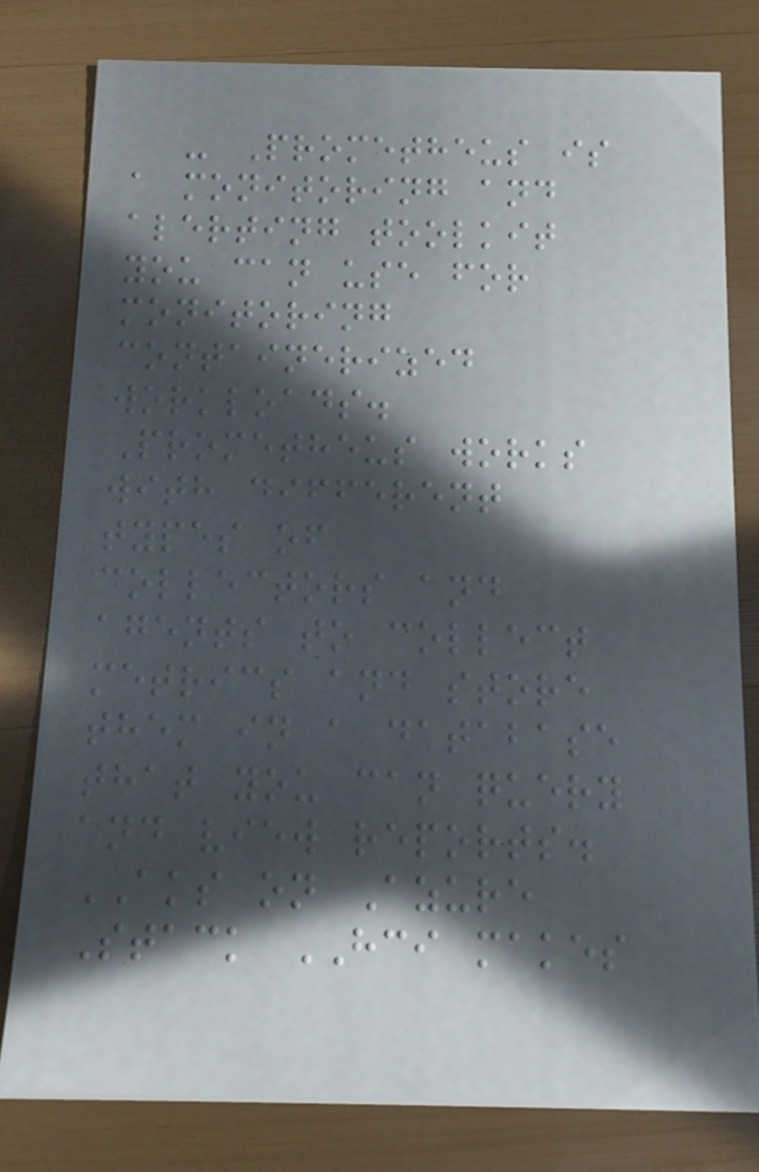- Prometheus is
a monitoring and
alerting toolkit
you can use for
monitoring
containerized
workloads.
Prometheus works
with different
types of
collectors and
agents to collect
metrics and store
them in a database
that you can query
and view reports.
AKS on Azure
Stack HCI makes
